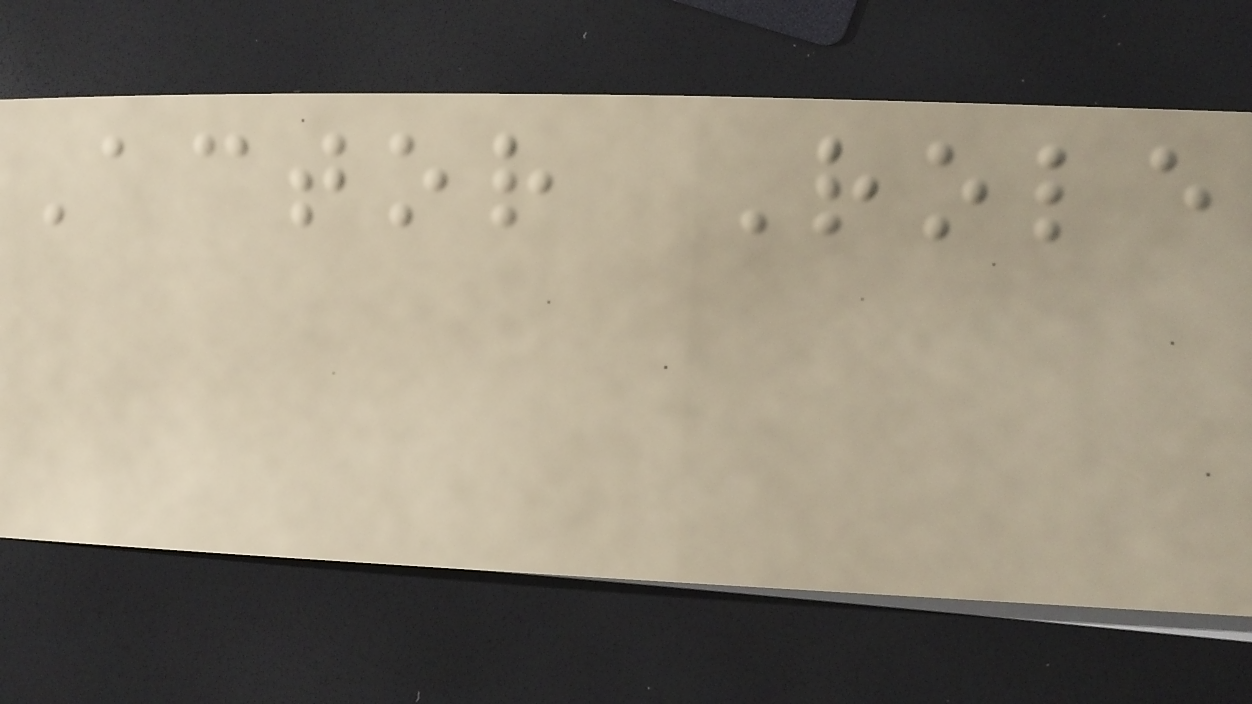Actor Role
